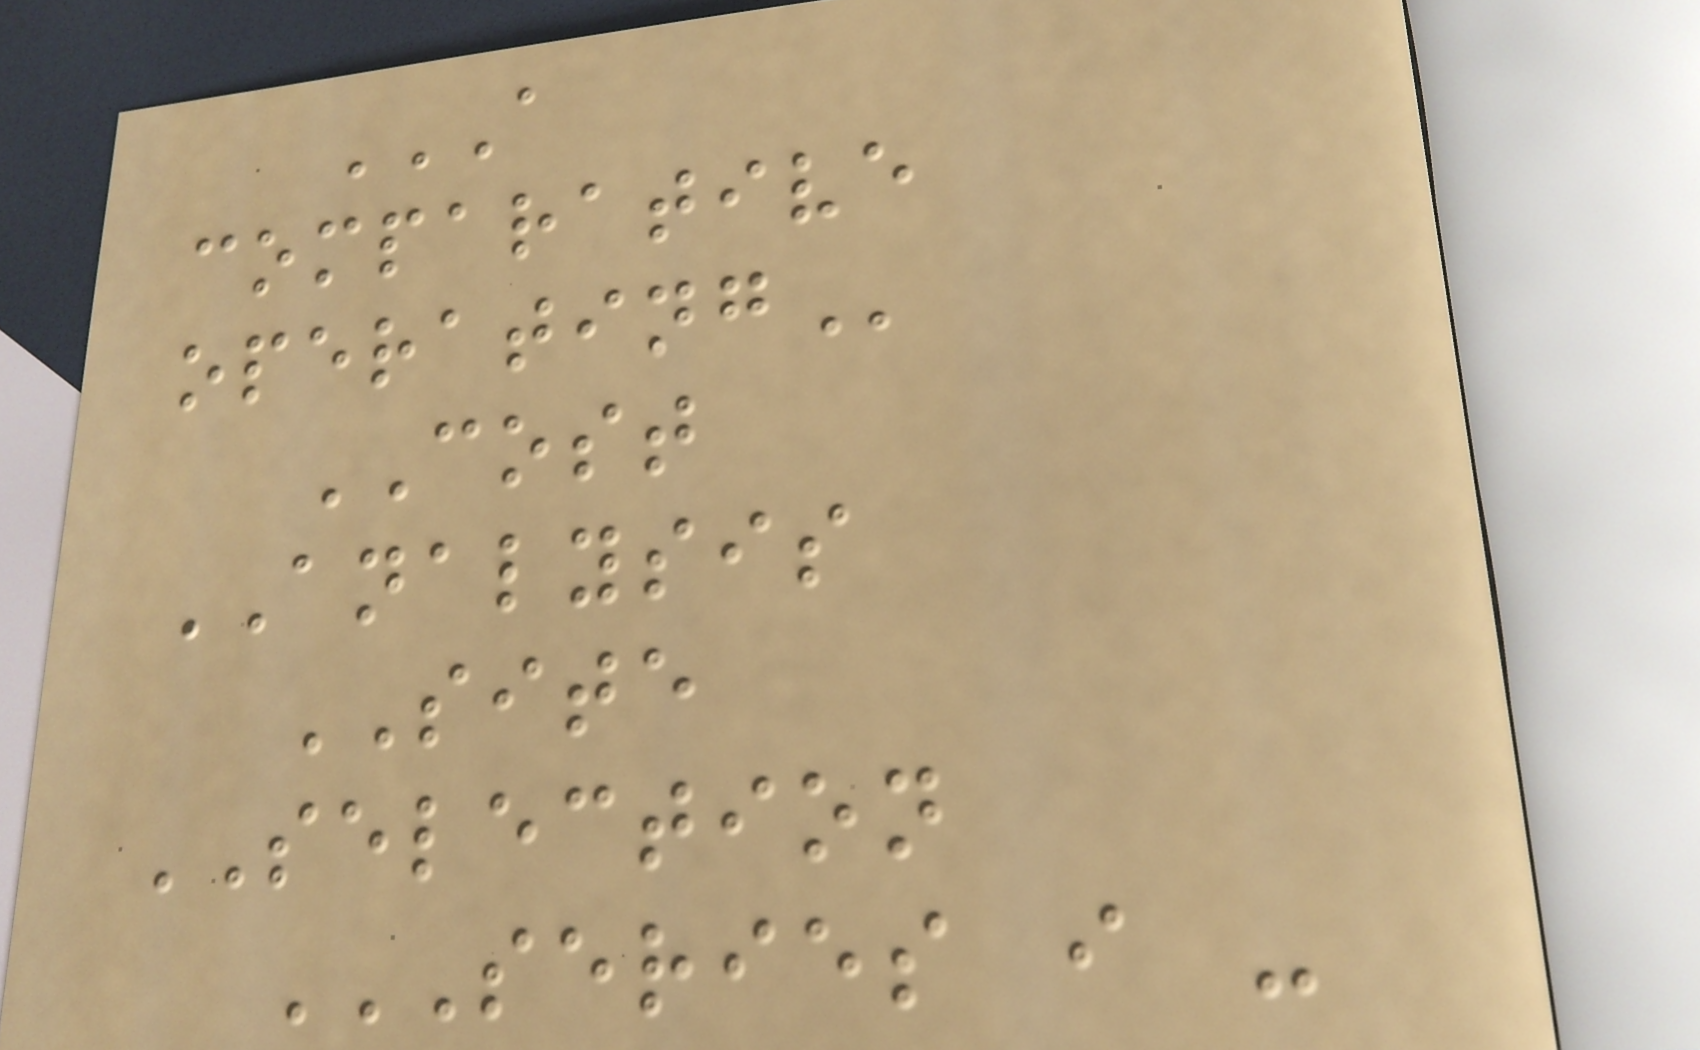A
COMPARATIVE
OPERATING
COST
ANALYSIS
SITE
SELECTION
SERIES I -
